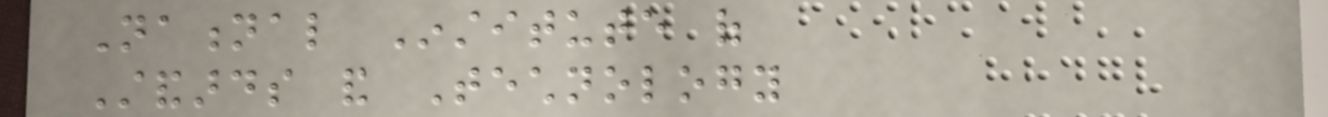National Institute of
Standards and Technology
